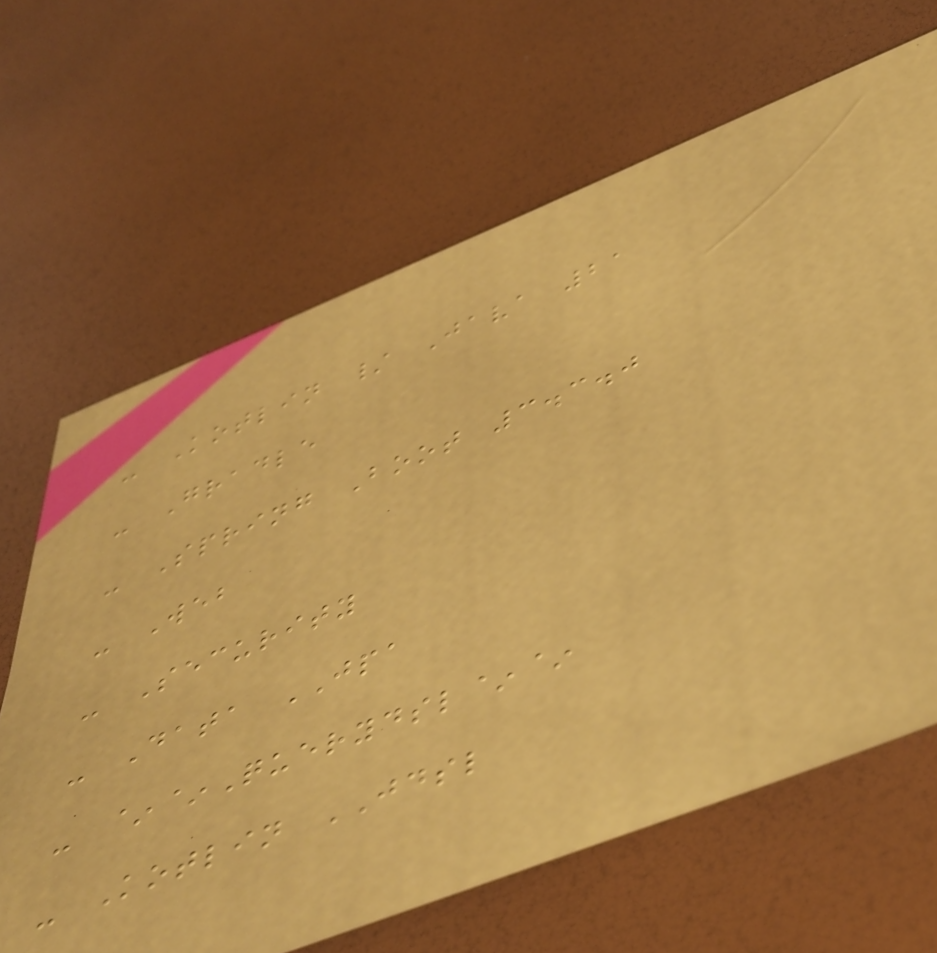- Kotlin / Java 21
- Gradle
- Spring Boot 3.3.0
- Web
- Security
- Data JPA
- ~~Querydsl~~
- Kotlin JDSL
